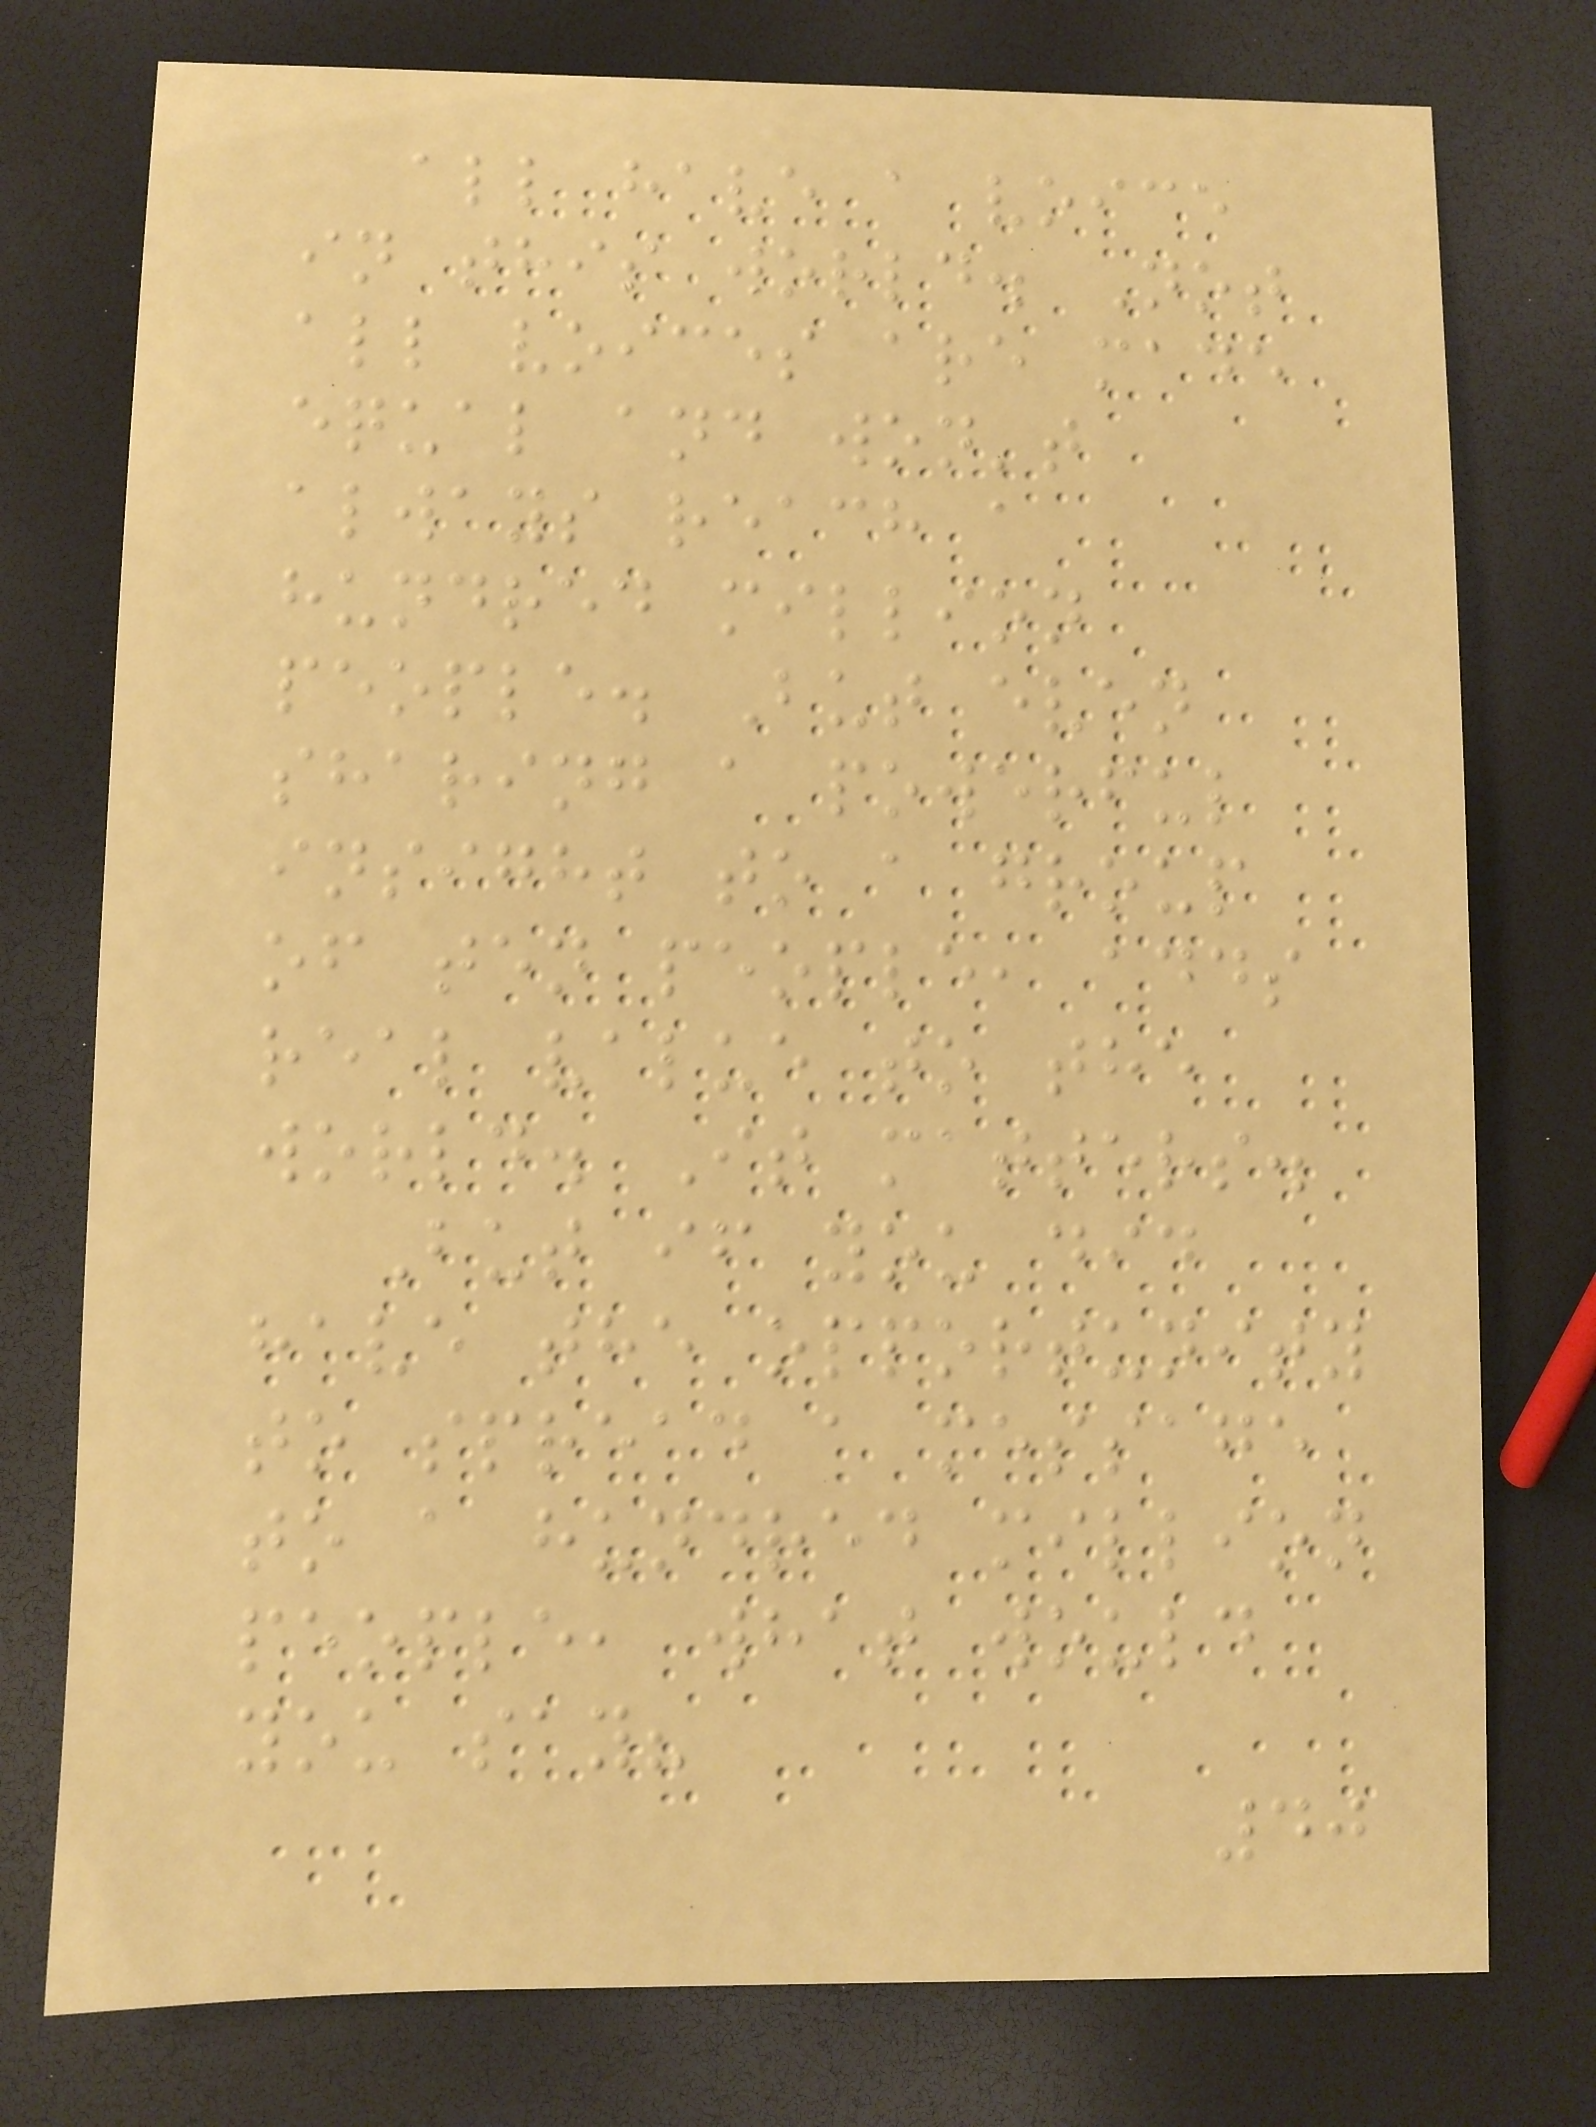all have a voice
in this world. Not
all voices are made
equal and won't
always reach a
hundred million
people. But even
sharing a powerful
insight to a group
of ten people, adds
real value to the
world. It matters.
But if you did
have the opportunity
to spread a message
to a hundred million
people, what would
you say?
40
